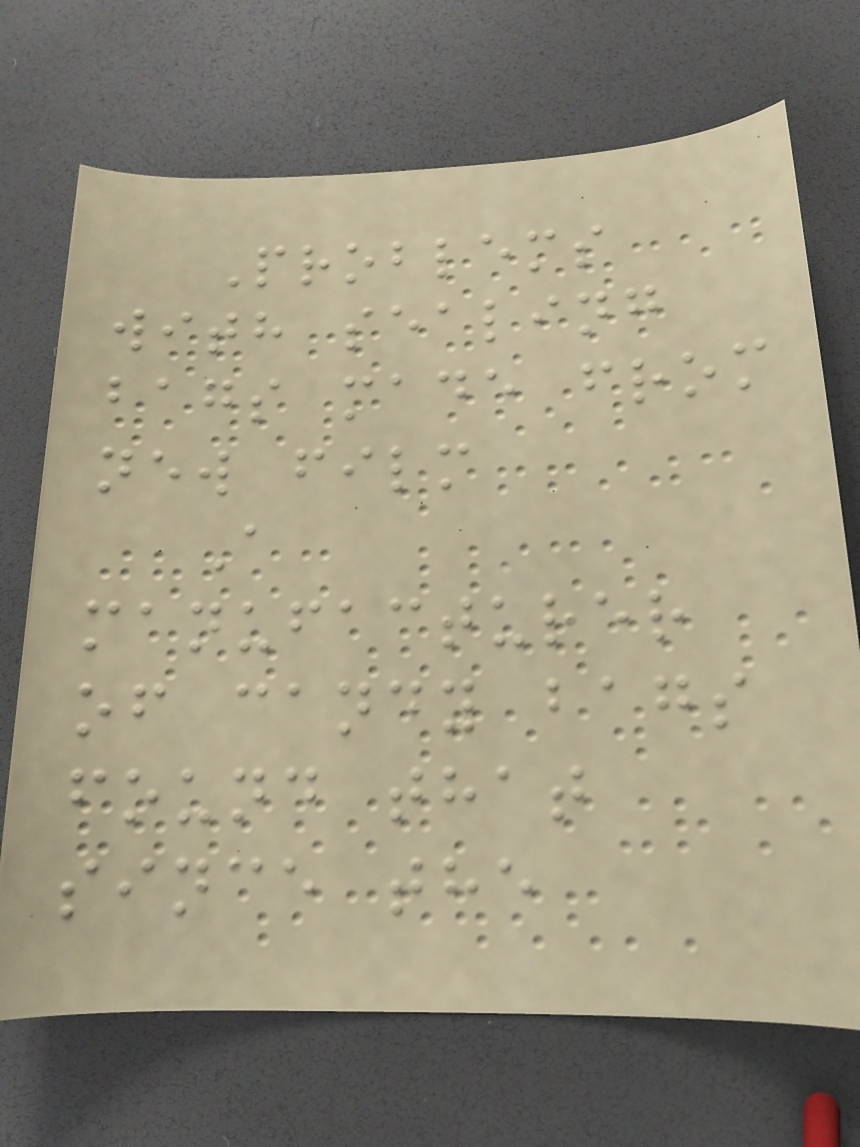Problems
with sealing
bags made from
new film
A
manufacturer
of candy bags
found that
since the
